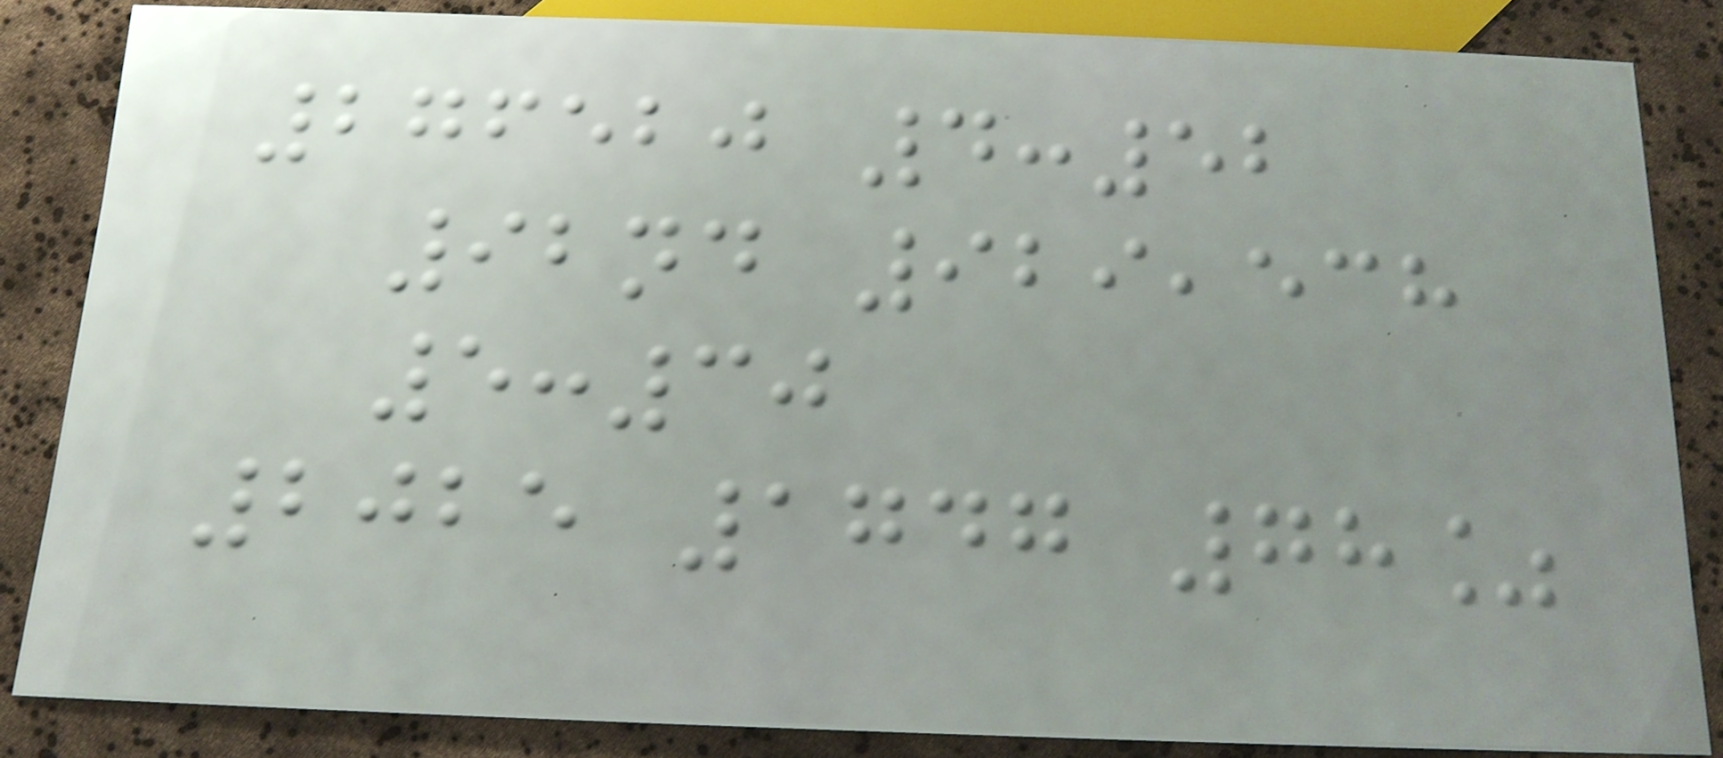276520 4:52
92nd 929,538
5:30
2025 1747 78%
